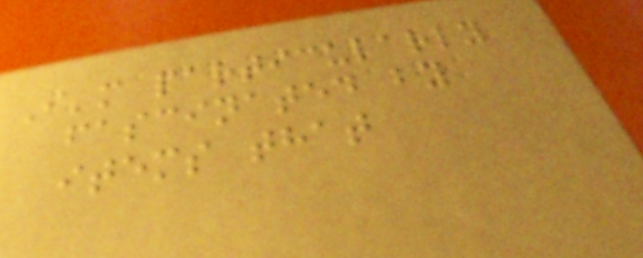I'm particularly
fascinated by
items that
